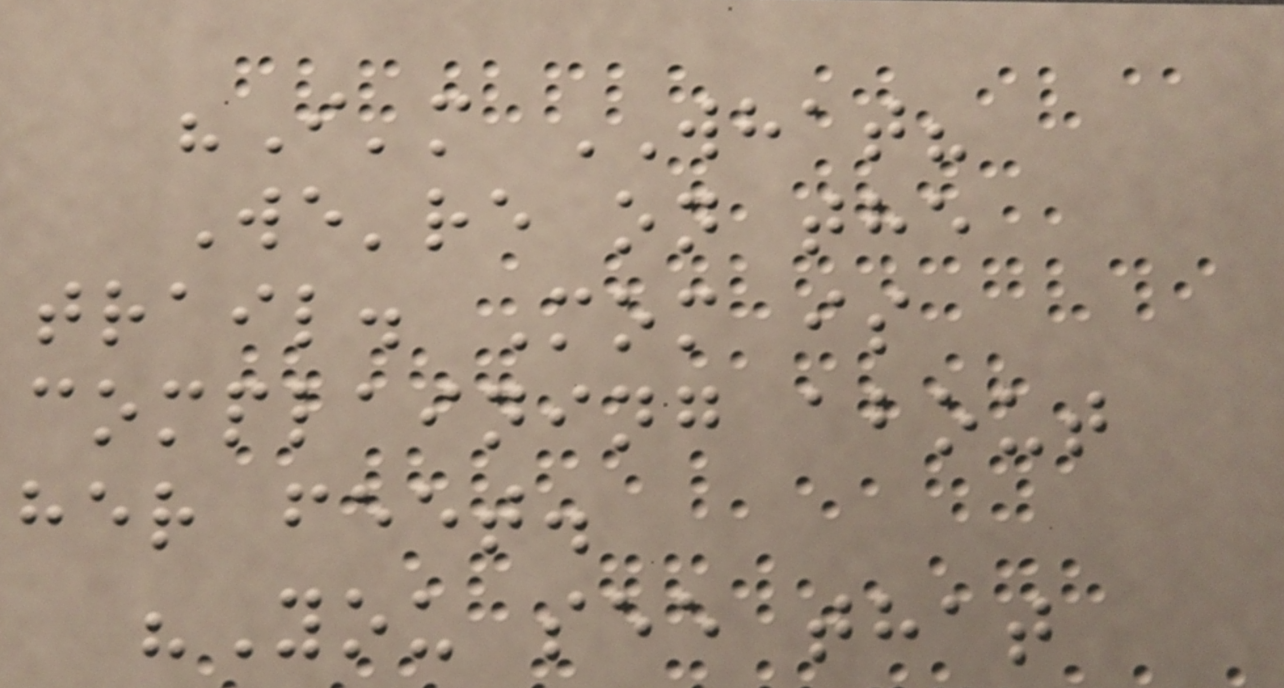"I'm WHAT?
We're on the
trail. Mom is
complaining about
her feet.
"You see that
